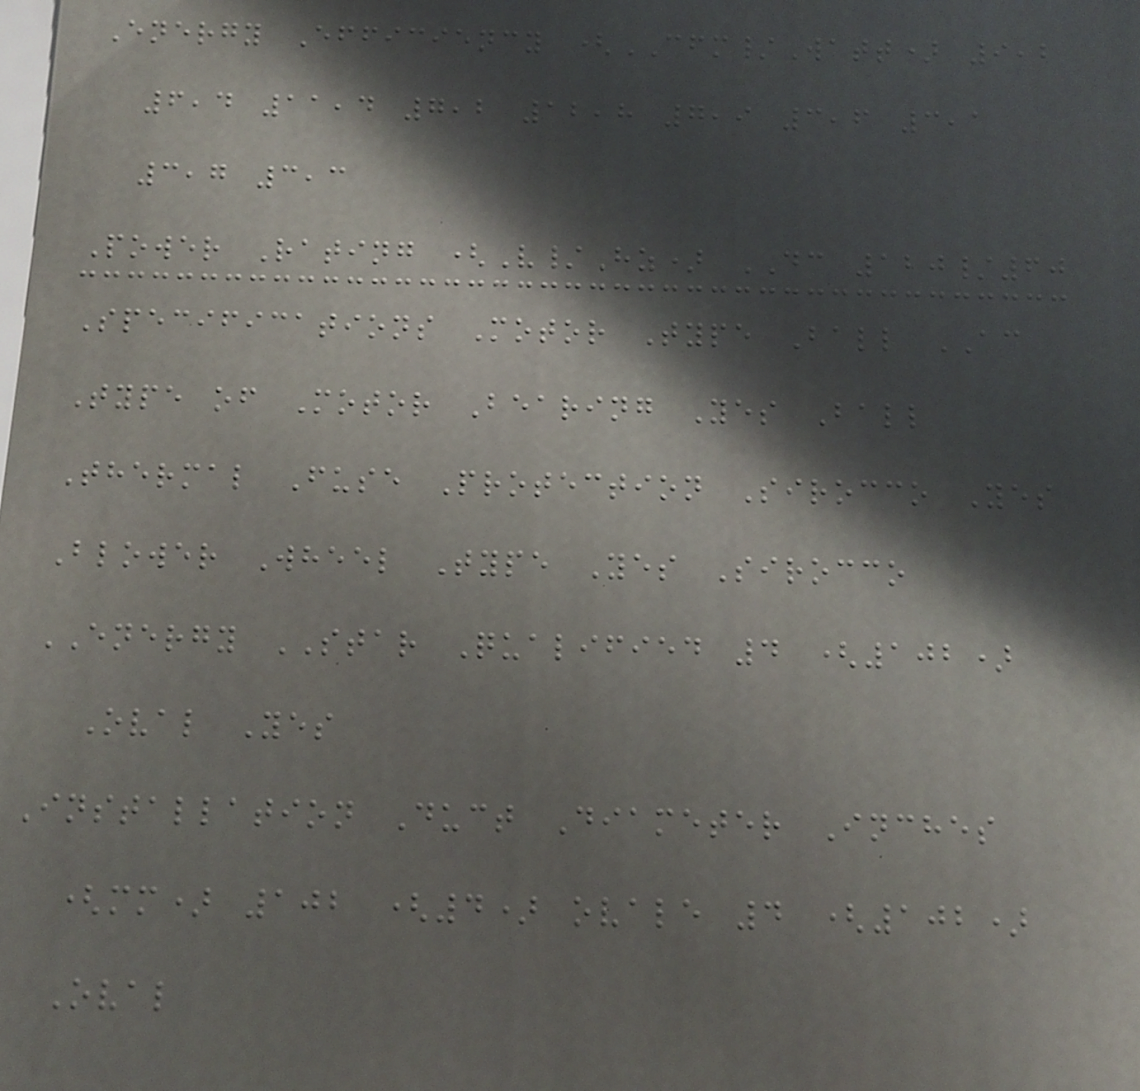Energy Efficiency (CFM/Watt) 9,2
6,4 11,4 7,2 12,8 7,9 3,6 3,1
3,7 3,3
Power Rating (V/Hz) DC 120/60
Specifications Motor Type Ball AC
Type of Motor Bearing Yes Ball
Thermal Fuse Protection Sirocco Yes
Blower Wheel Type Yes Sirocco
ENERGY STAR Qualified 4 (102)
Oval Yes
Installation Duct Diameter Inches
(mm) 102 (4) ovale 4 (102)
Oval
